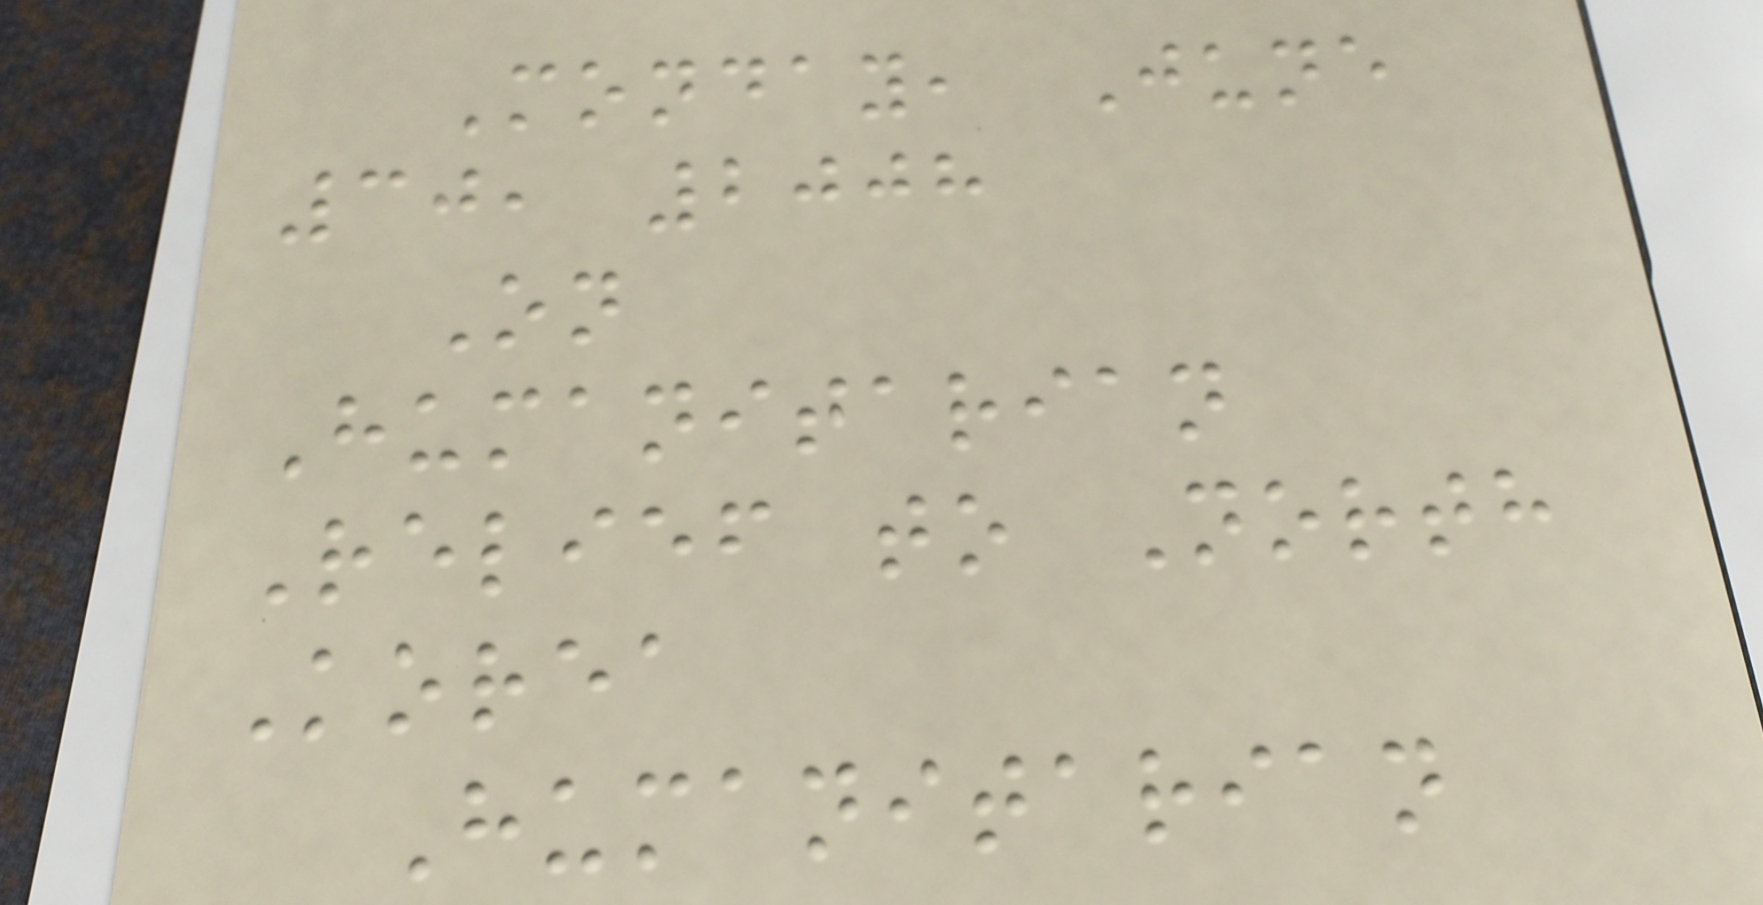Monday, June
30, 2008
On
Humanitarian
Relief to North
Korea
Humanitarian
